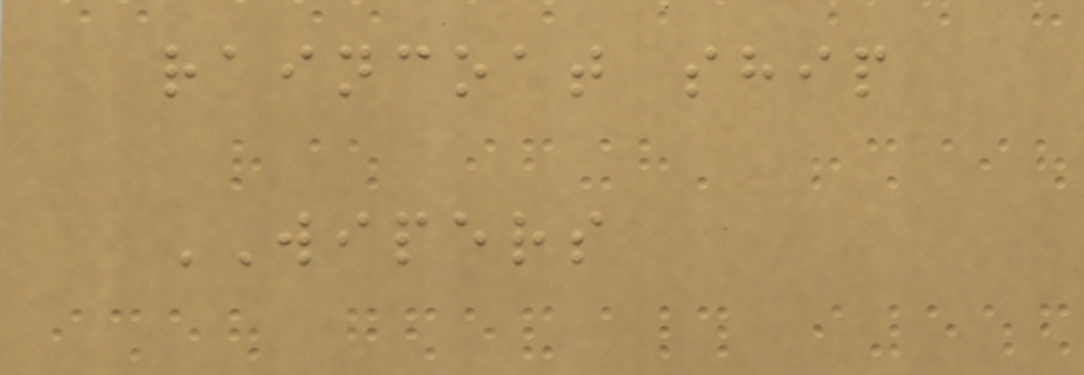raincoat ship
WIPERS
